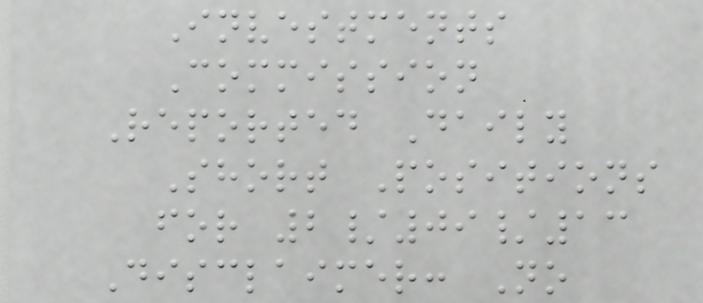Investments
Commission
Reported Daily
Short Positions
for 2/09/13
Disclaimer: No
